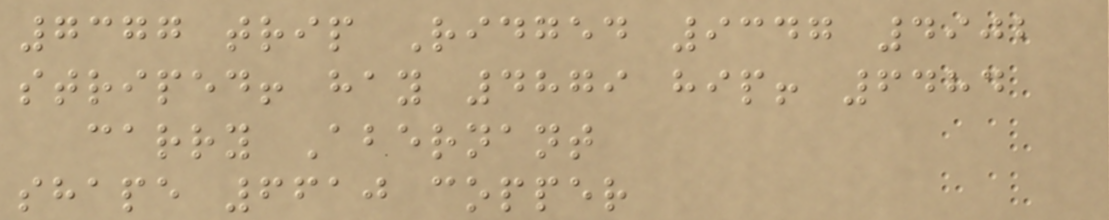7377 trip Ridged 9347 4902
striped! hay 4879 hip! 6484
carry Abernant
shape 6610 copper
